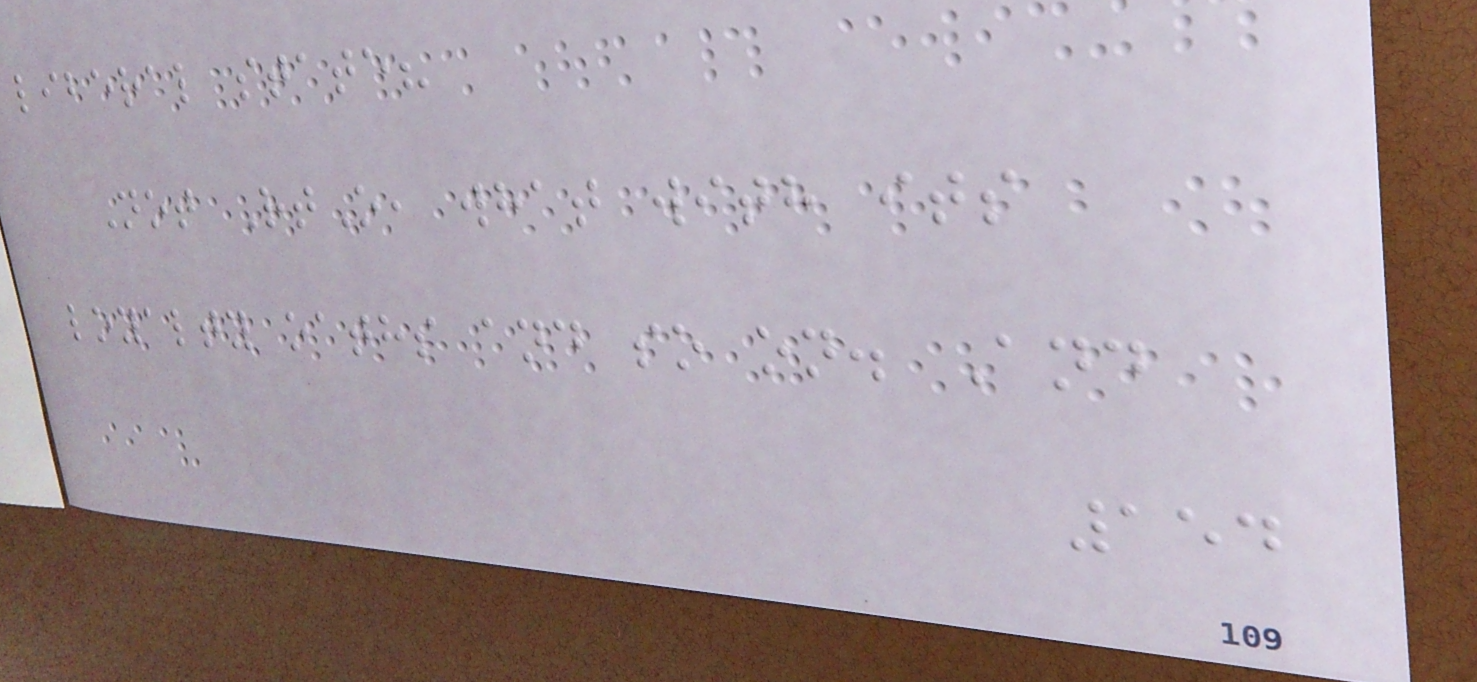liberal state?
Not RtO, what with its
loyalty oaths and so on. And
154
